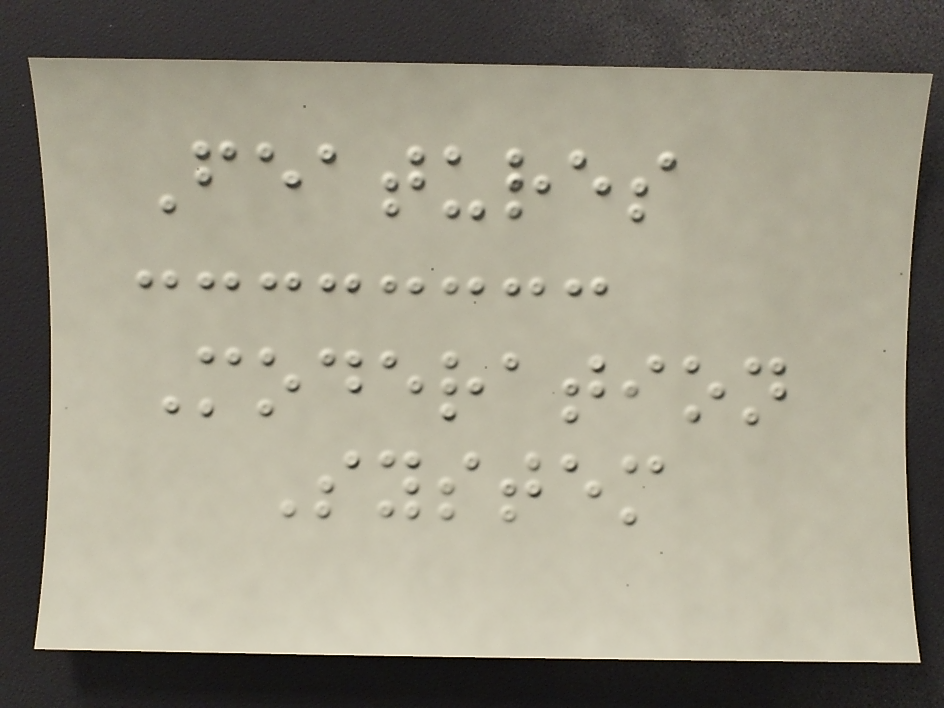Features
Moderation
System
